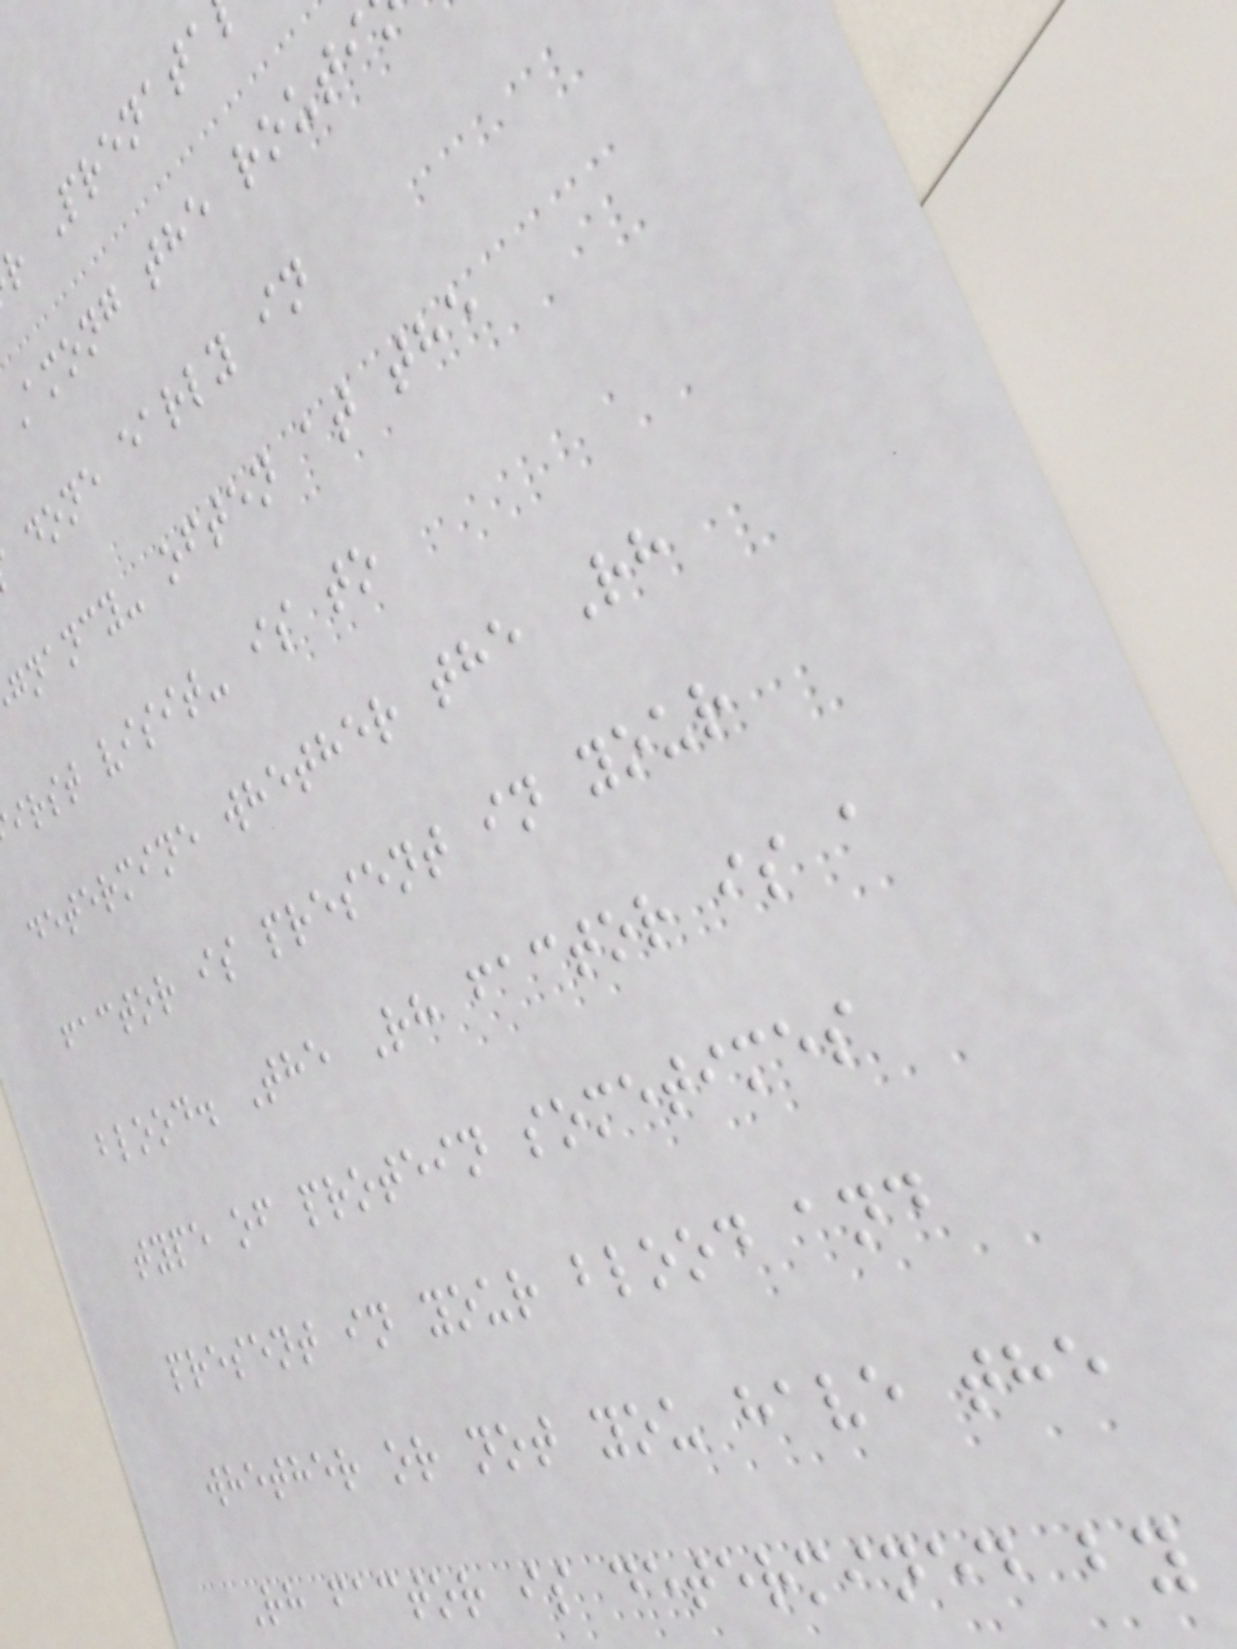r Prenata
Among the routi
done early in
gnancy- often at the
irst visit- is to
determine whether the Rh
factor is present in your
blood. The Rh factor is a
type of protein sometimes
present in your blood and
whether or not you have the
Rh factor is determined by
